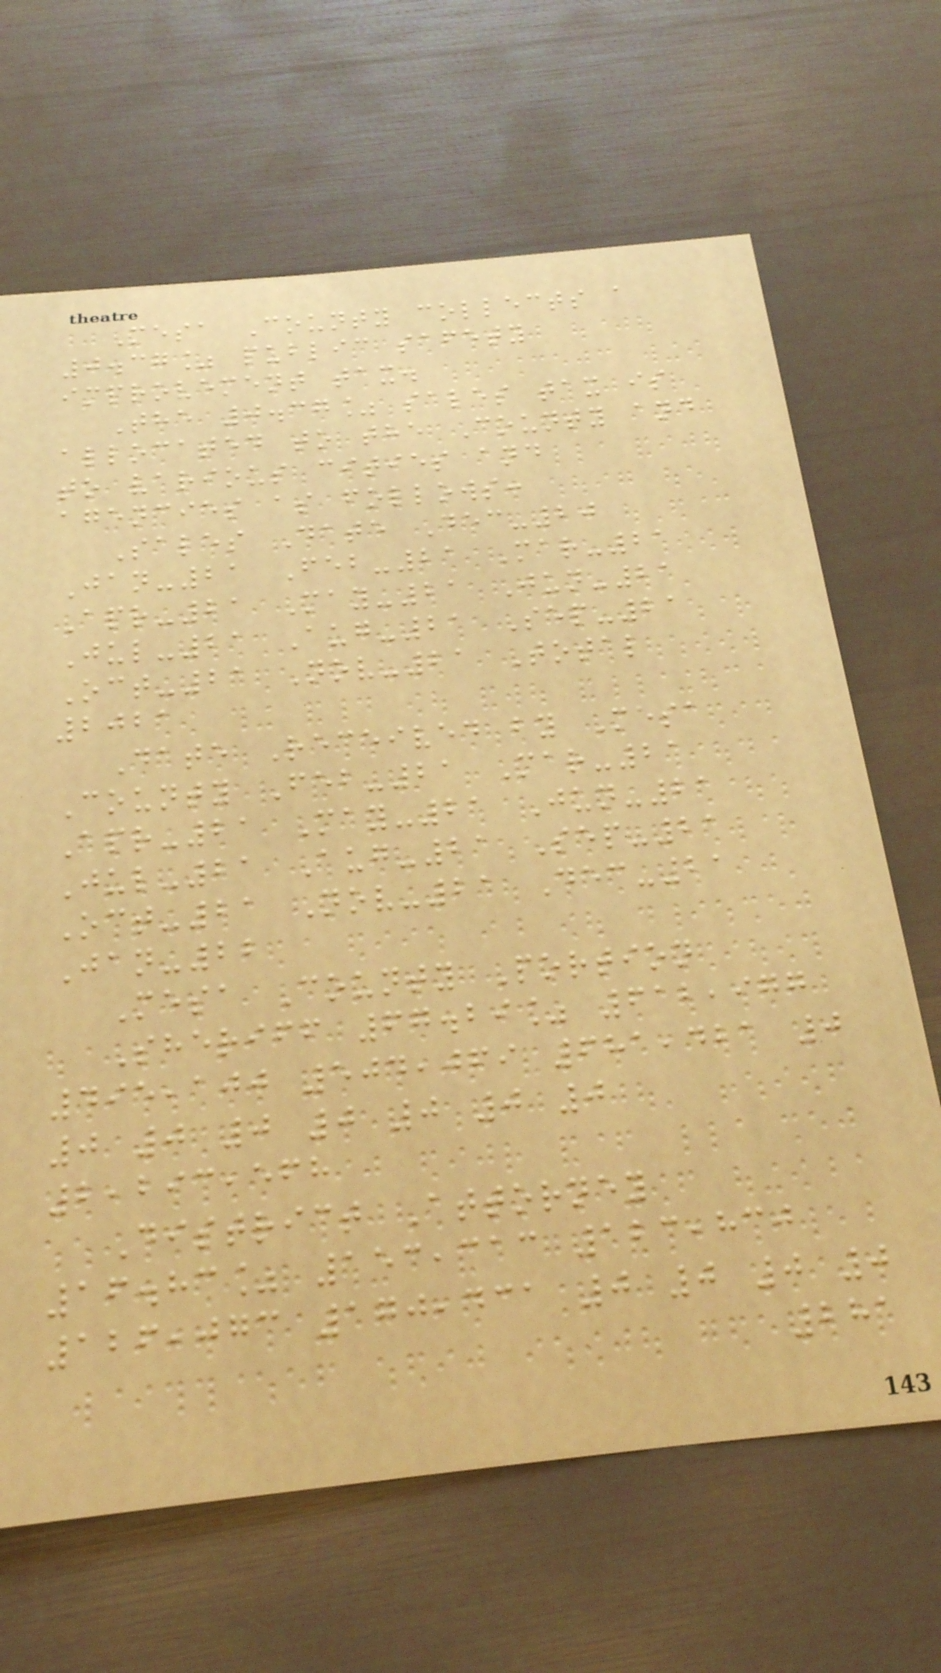Mesa County collects a
0.37% public safety
improvement tax.
The 0.37% sales tax is
allocated to the County and
to various cities and
agencies as follows:
Sales Date Dec-20
Jan-21 Feb-21 Mar-21
Apr-21 May-21 Jun-21
Jul-21 Aug-21 Sep-21
Oct-21 Nov-21 Total
2021
Date Received by Mesa
County Feb-21 Mar-21
Apr-21 May-21 Jun-21
Jul-21 Aug-21 Sep-21
Oct-21 Nov-21 Dec-21
Jan-22
Mesa County Portion
Sheriff 67.29% 612,977
495,100 504,069 681,421 0
0 0 0 0 0 0 0
2,293,568
District Attorney
16.83% 153,313 123,830
126,073 170,431 0 0 0 0
281
